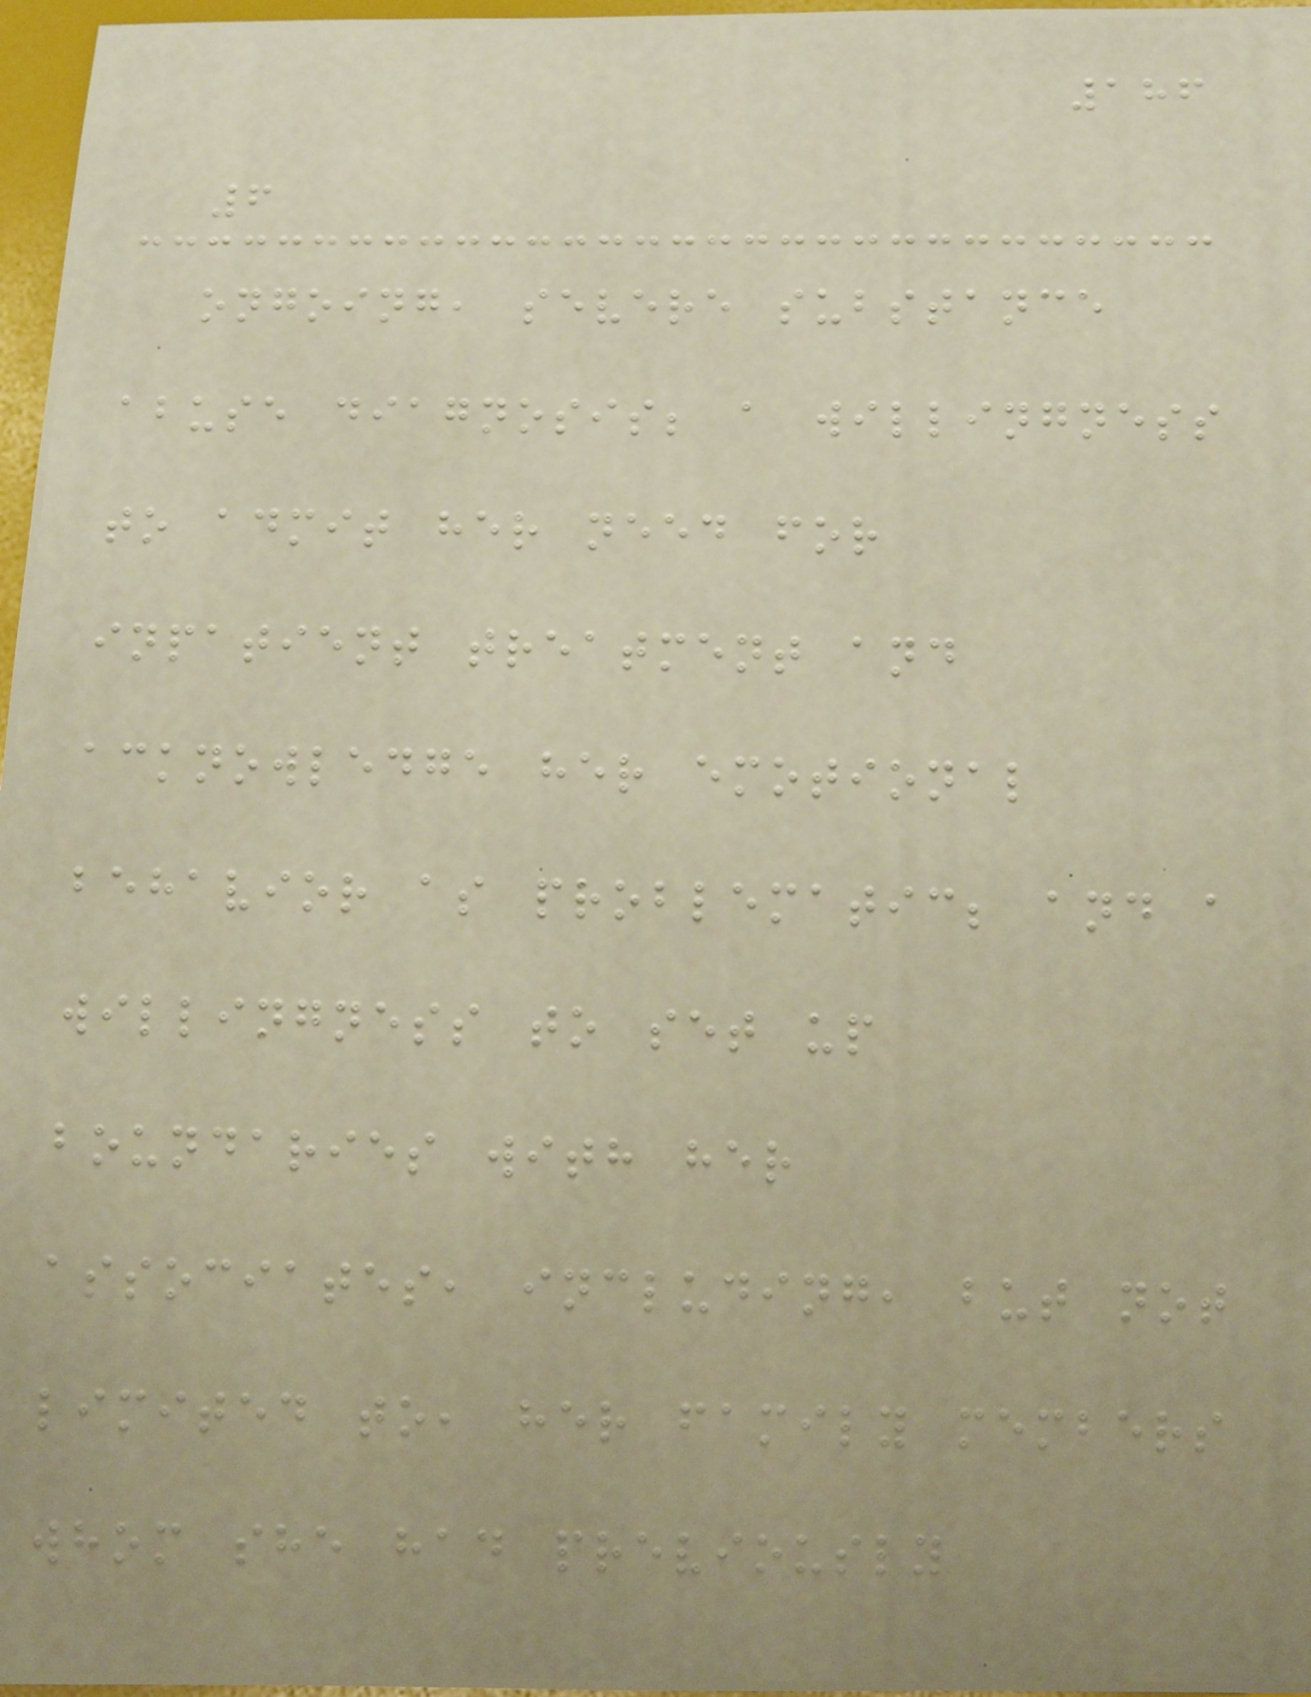186
6
ongoing, severe substance
abuse diagnosis; a willingness
to admit her need for
inpatient treatment and
acknowledge her emotional
behavior as problematic; and a
willingness to set up
boundaries with her
associates, including, but not
limited to, her family members
whom she had previously
